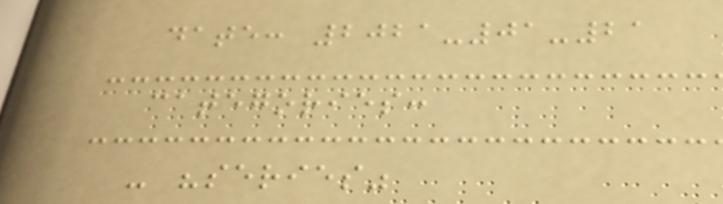date: 2021-01-21
categories:
- "series"
